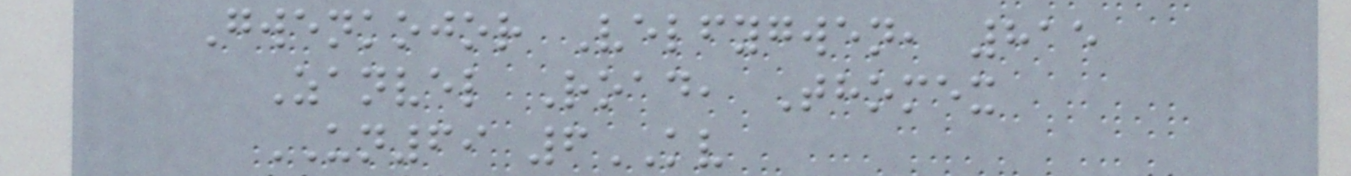Gwenkojor Velfygwen, 815
Zanvel Road, Thomex
UN69 6KV
